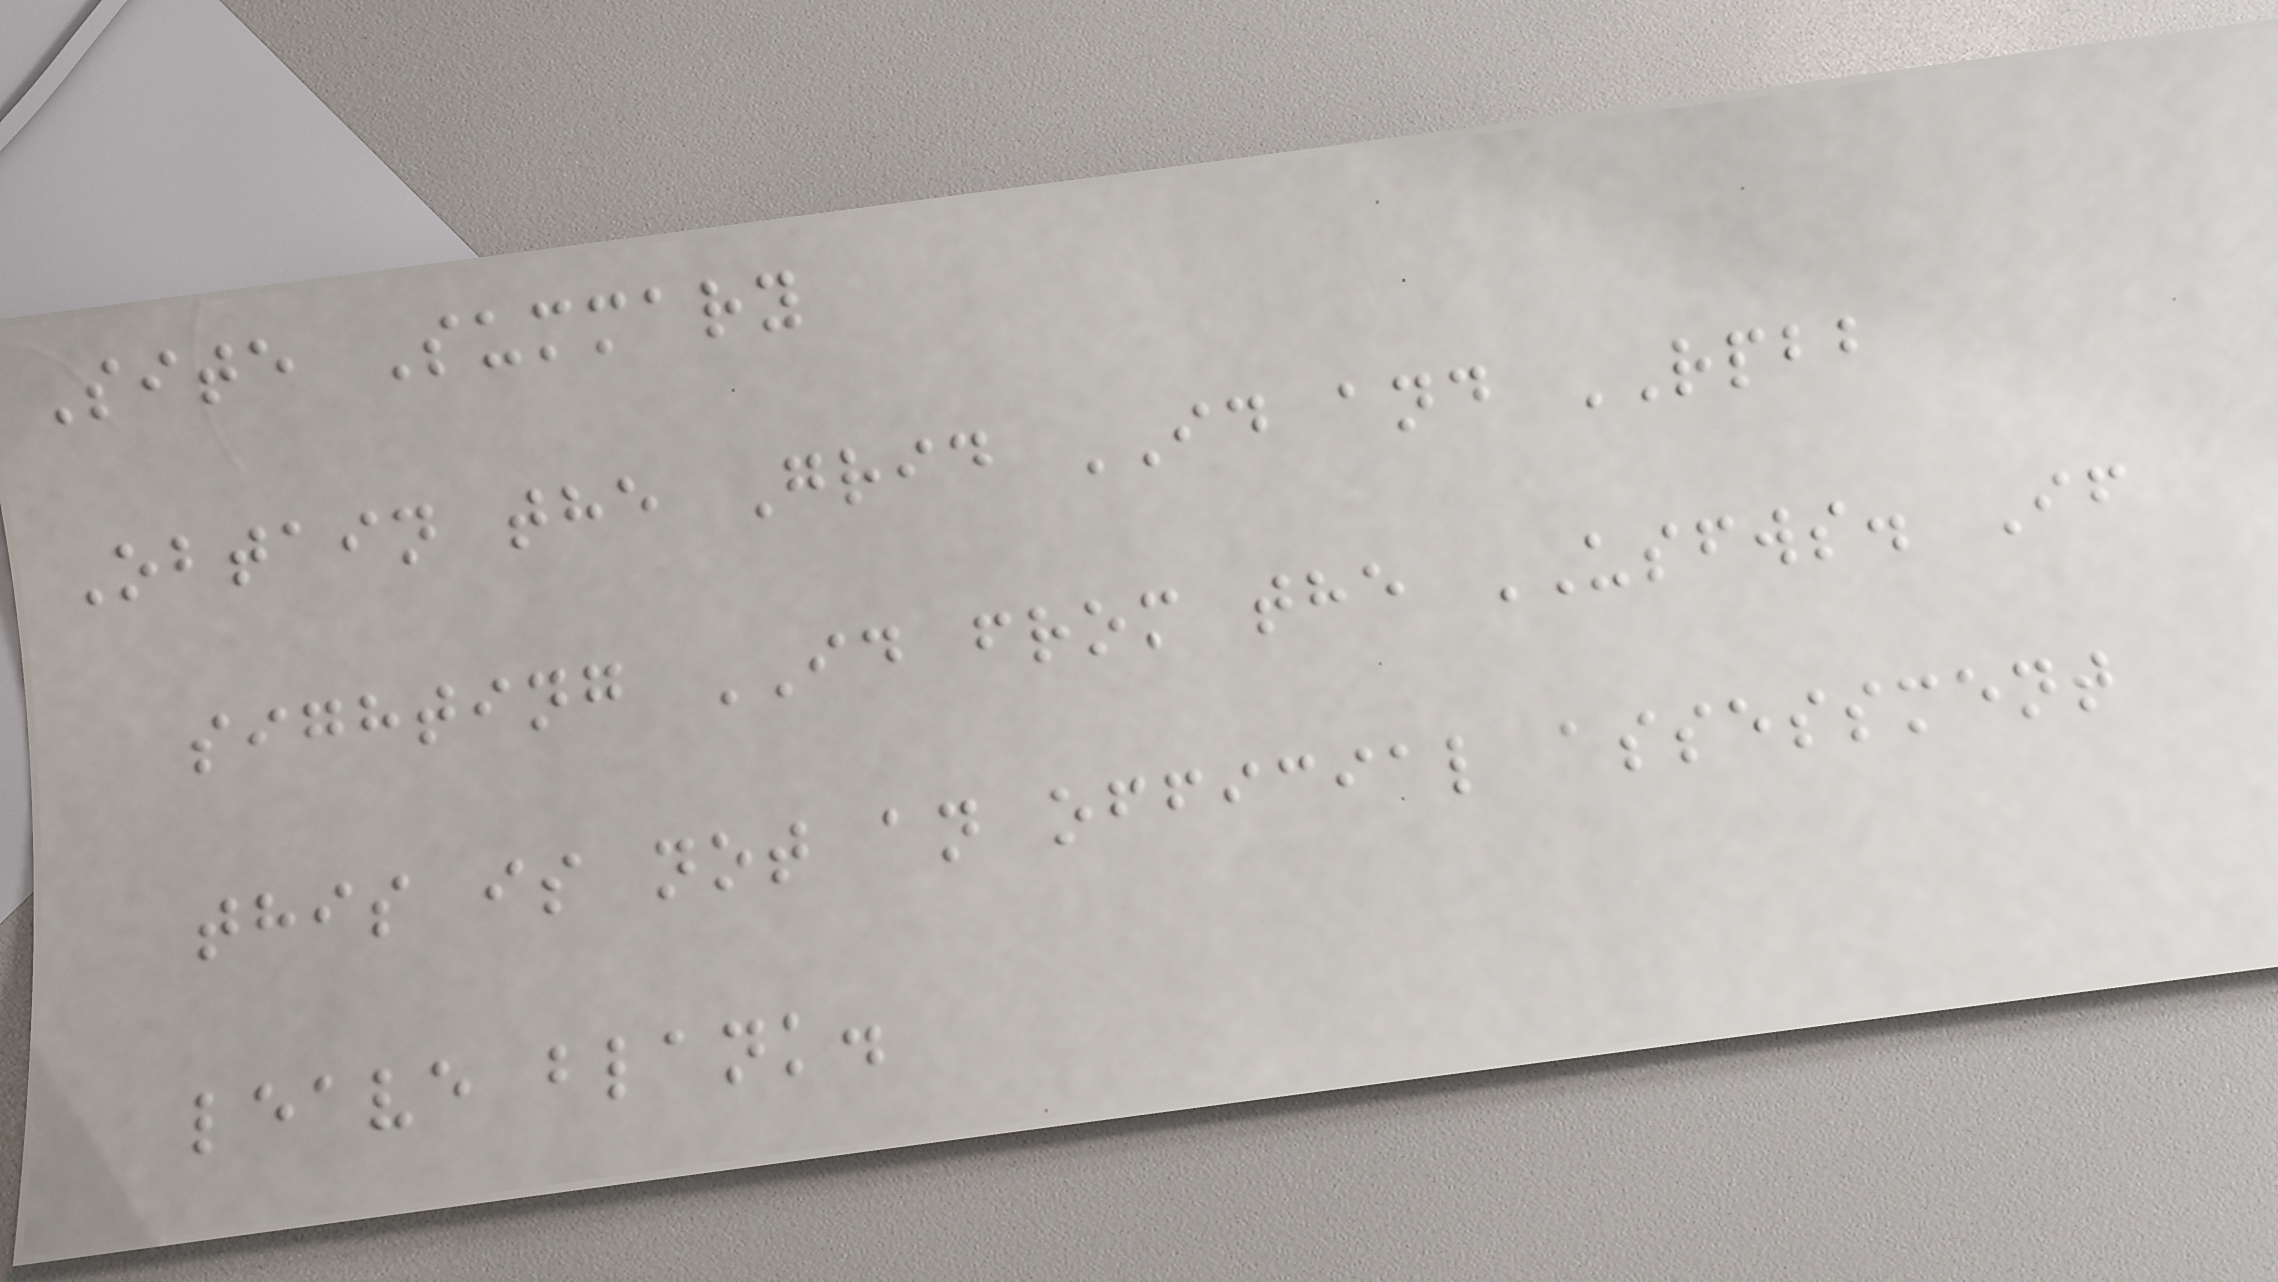Site Summary
Obtain the Grid ID and RPBB
sighting ID from the USFWS. If
this is not an official assessment
leave blank.
